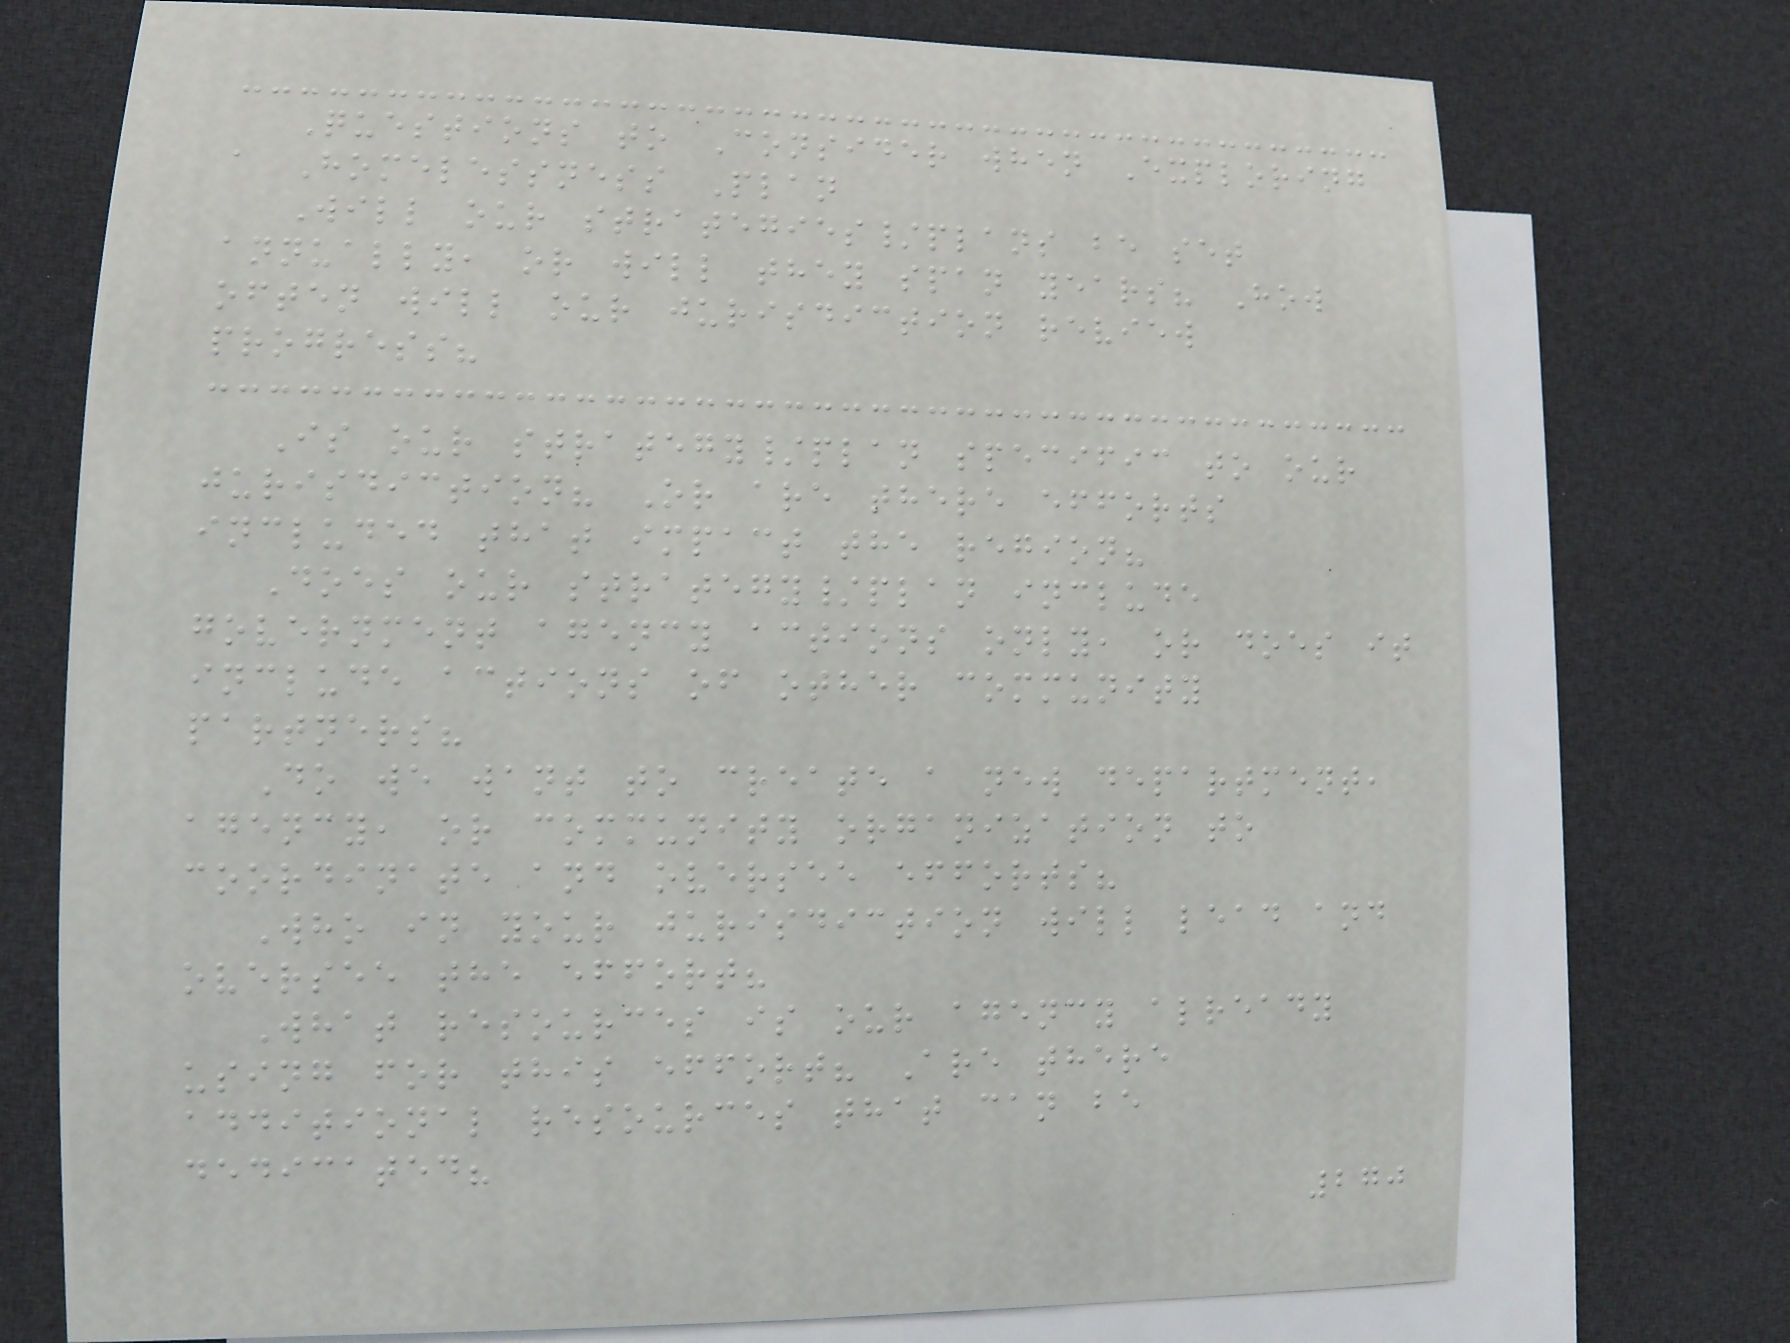Questions to Consider when Exploring
a Homelessness Plan
Will our strategies/plans be set
annually, or will they span years? How
often will our jurisdiction review
progress?
Is our strategy/plan specific to our
jurisdiction? Or are there efforts
included that impact the region?
Does our strategy/plan include
government agency actions only, or does it
include actions of other community
partners?
Do we want to create a new department,
agency, or community organization to
coordinate and oversee efforts?
Who in your jurisdiction will lead and
oversee the effort?
What resources is our agency already
using for this effort? Are there
additional resources that can be
dedicated?
270
